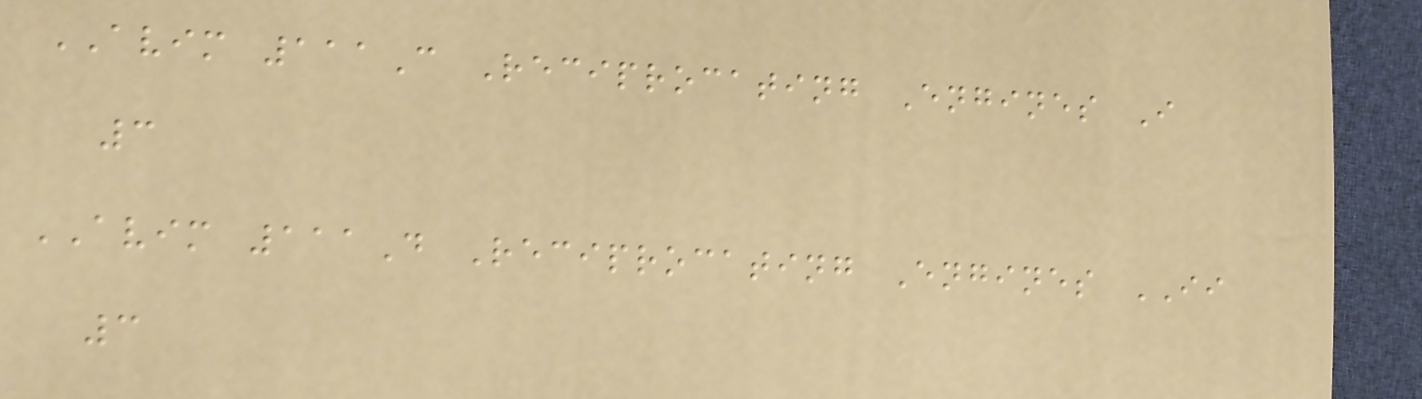AVIM 111C Reciprocating Engines I
3
AVIM 111D Reciprocating Engines II
3
